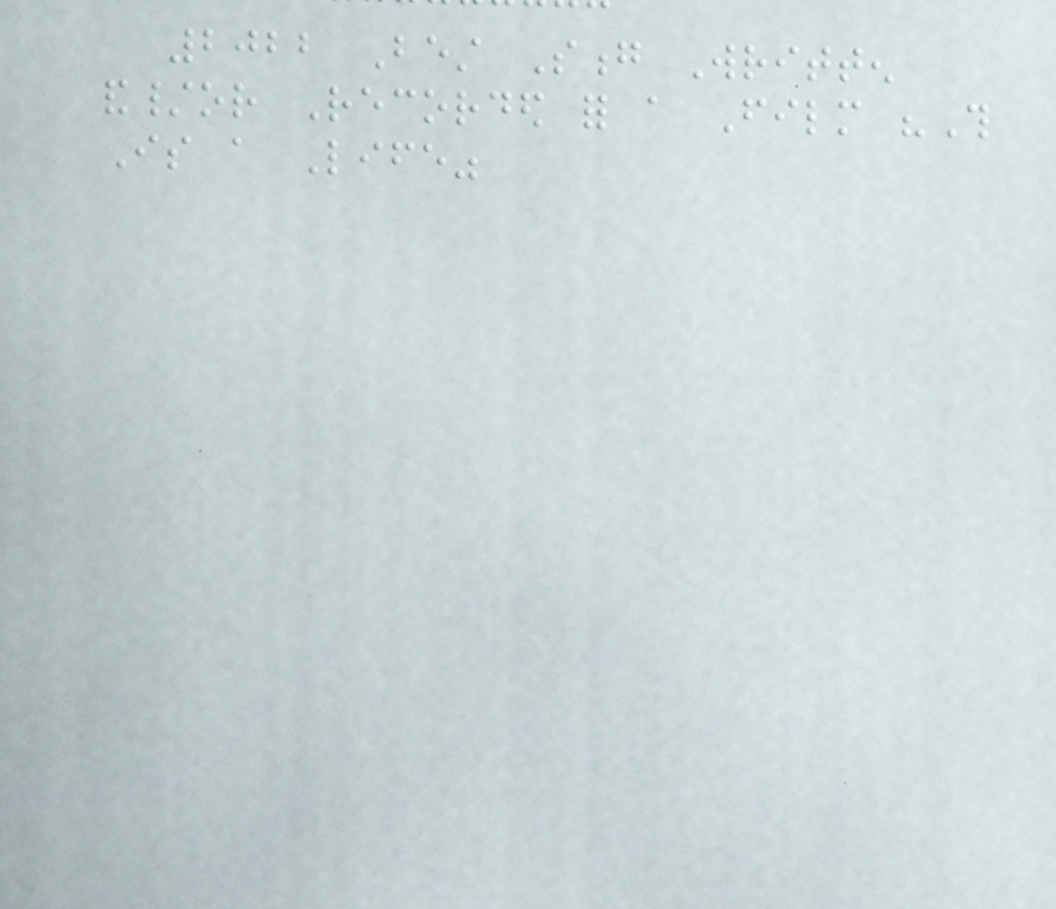2022 Best Song Written
and/or Recorded for a Film "This
Is a Life"
